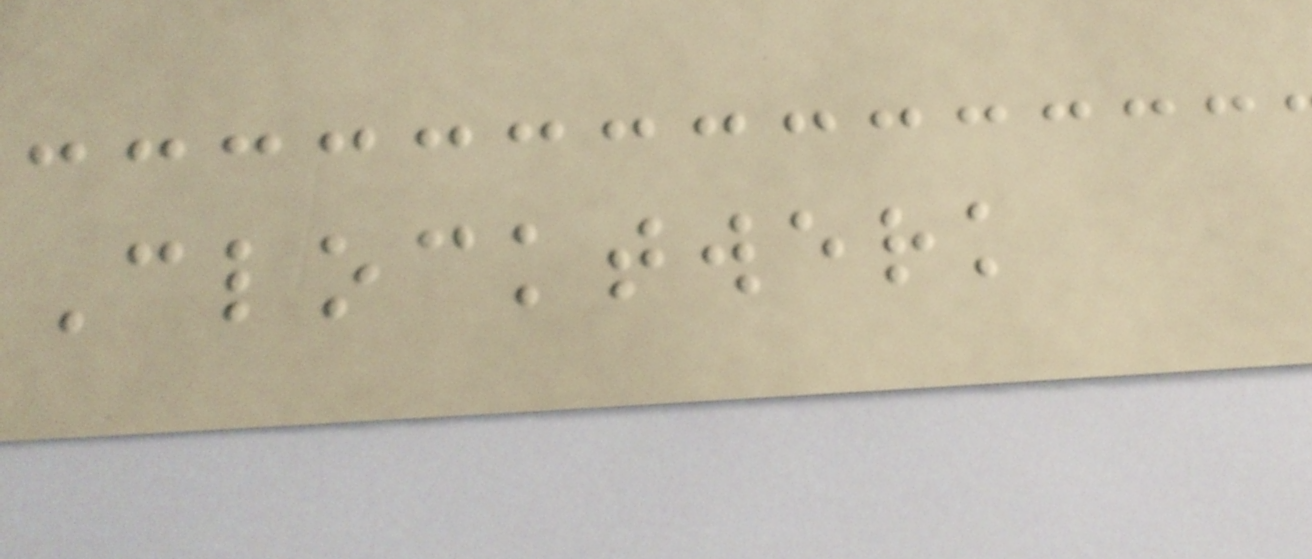Clocktwerk
